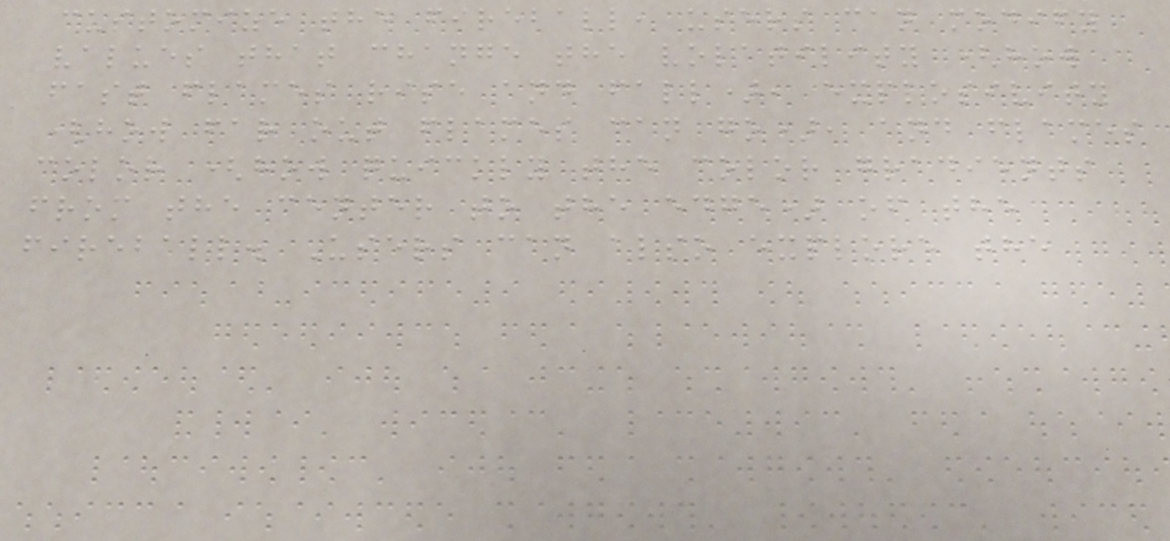customize the fireball, users can modify
values that change the volatility (how
fast flames rise and fall), explosivity
(how far out flames can go), and flames
color (how quickly the color gradients
from the center to the edge) of the
fireball. Users can also explore the
